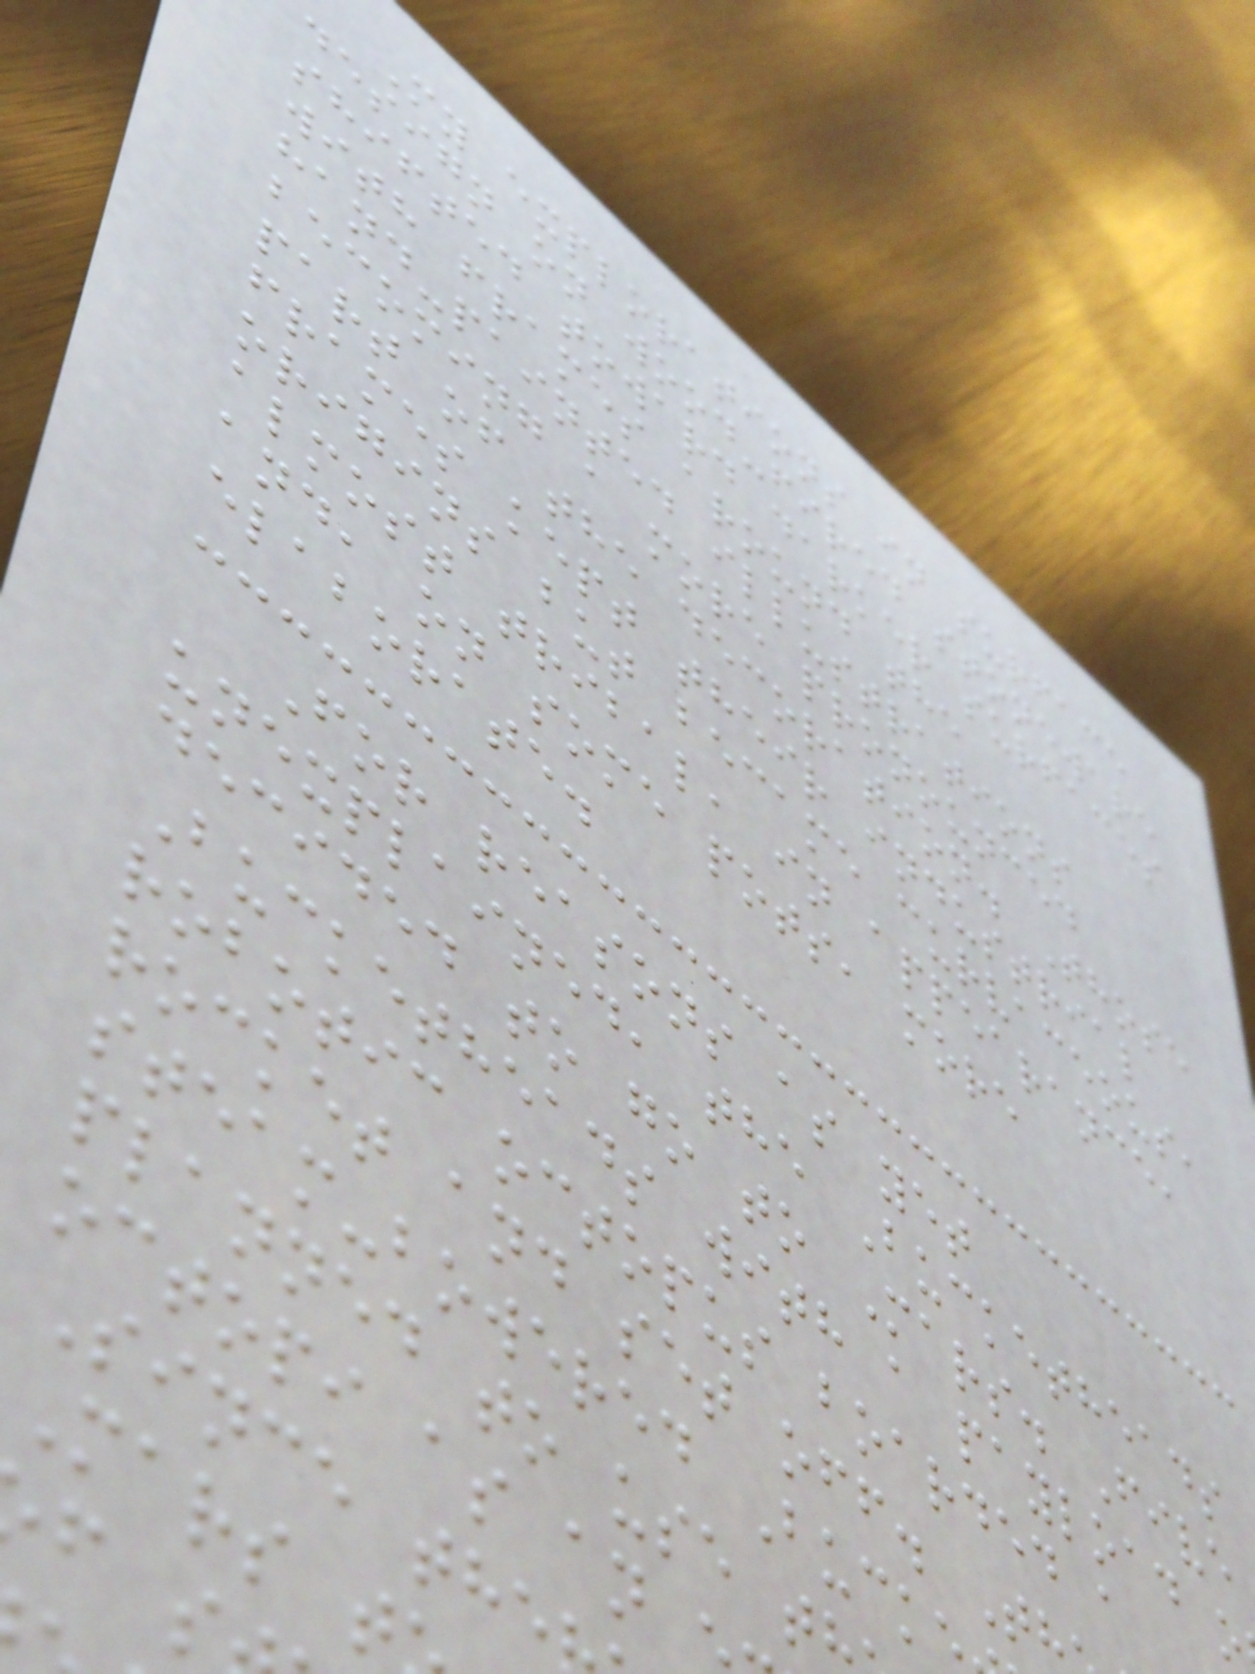My explorations in surface
design on wood-fired stoneware
shifted toward darker surfaces
with frames around the
hand-painted illustrations
becoming a more pronounced
part of the decoration. Those
frames kept their industrial
origins but became curvaceous,
almost tribal, in appearance,
and, on some pots, more
elaborate.
For reasons as yet
unexplained, the Bucketheads
decided to go to Mars. Five
Bucketheads with a payload o
robotic octopus boarded a
rocket and set off. T
steam-bowered Buck
planned to use t
octopi as an
Since the
